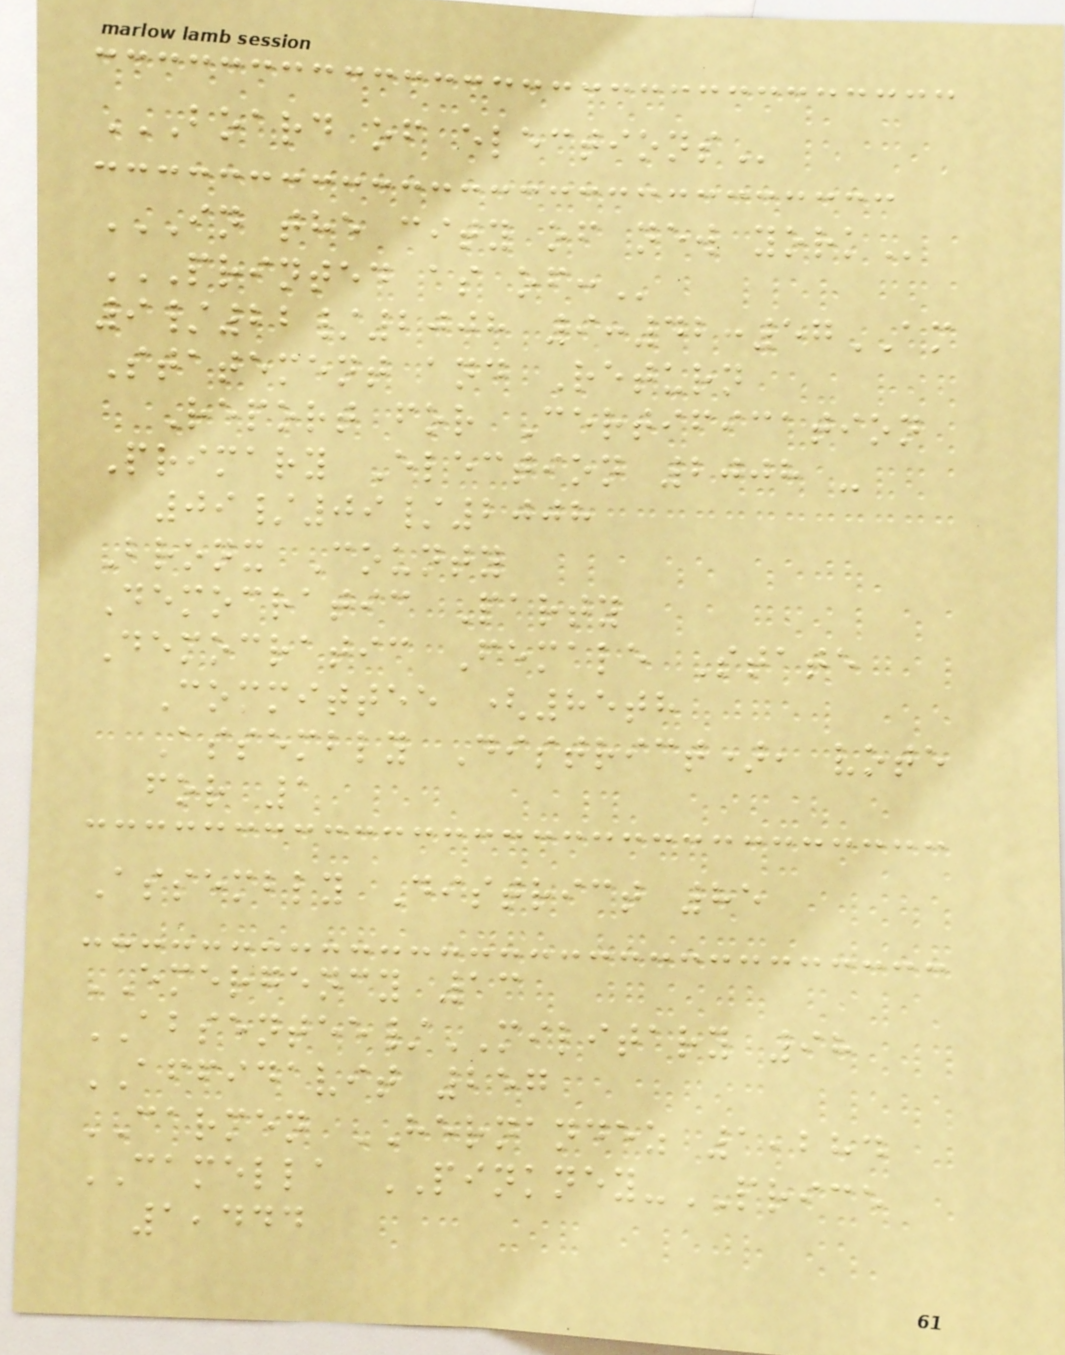BOARD OF ELECTIONS
IN THE CITY OF NEW YORK
PRINTED AS OF:
9/22/2008 9:42:57AM
Statement and Return
Report for Certification
Primary Election 2008 -
09/09/2008
Bronx County
Democratic Party
Democratic Female State
Committee (85th
Assembly District), vote
for 1
Assembly District 85
EMERGENCY 13
ABSENTEE/MILITARY 98
AFFIDAVIT 257
CARMEN HERNANDEZ 1,284
CAMELLA PINKNEY-PRICE
1,444
